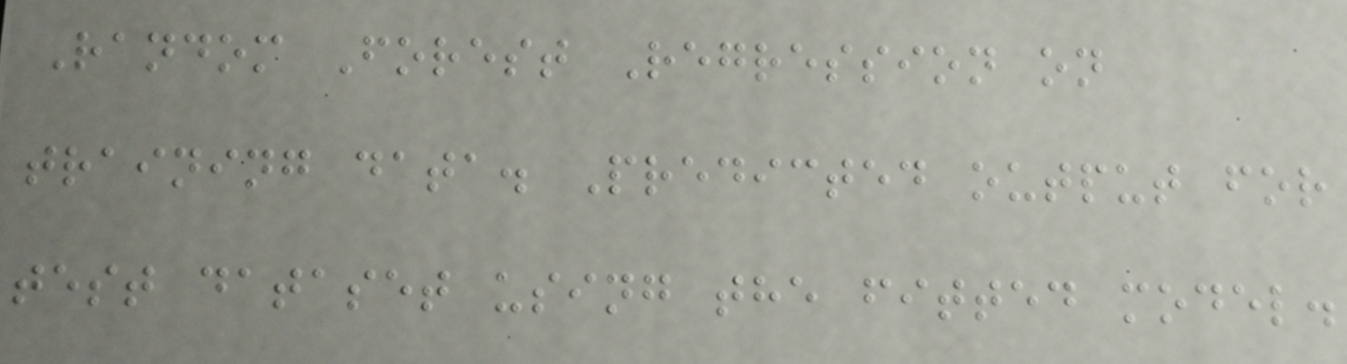Random Forest Regression on
training data. Predicted output for
test dataset using the fitted model.
